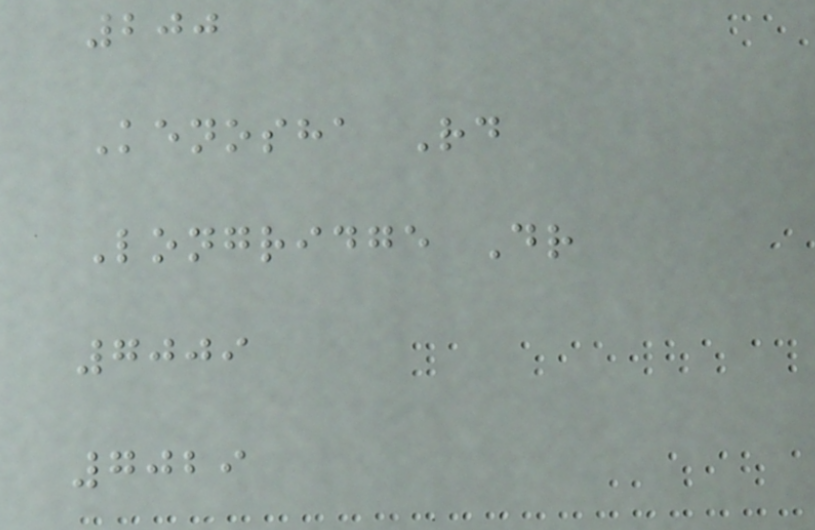200
Kenosha Rd
Longridge Dr
7009
7029
